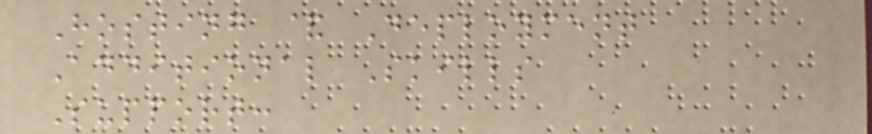Hosting & Deployment
Additional Skills
Support:
